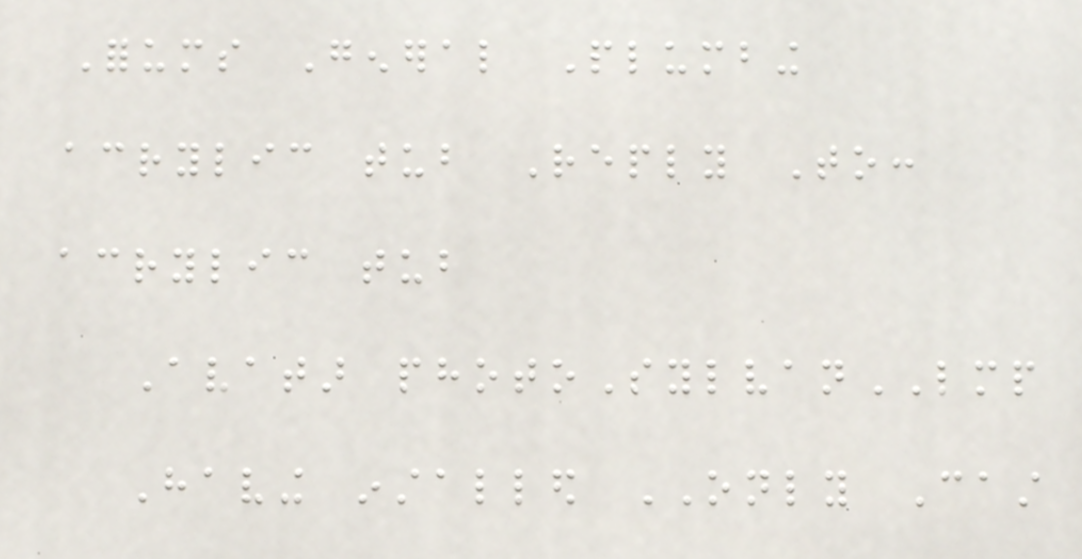Forums General Plumbing
acrylic tub Reply To:
acrylic tub
Avatar photoSylvanLMP
Having installed ONLY Cast
